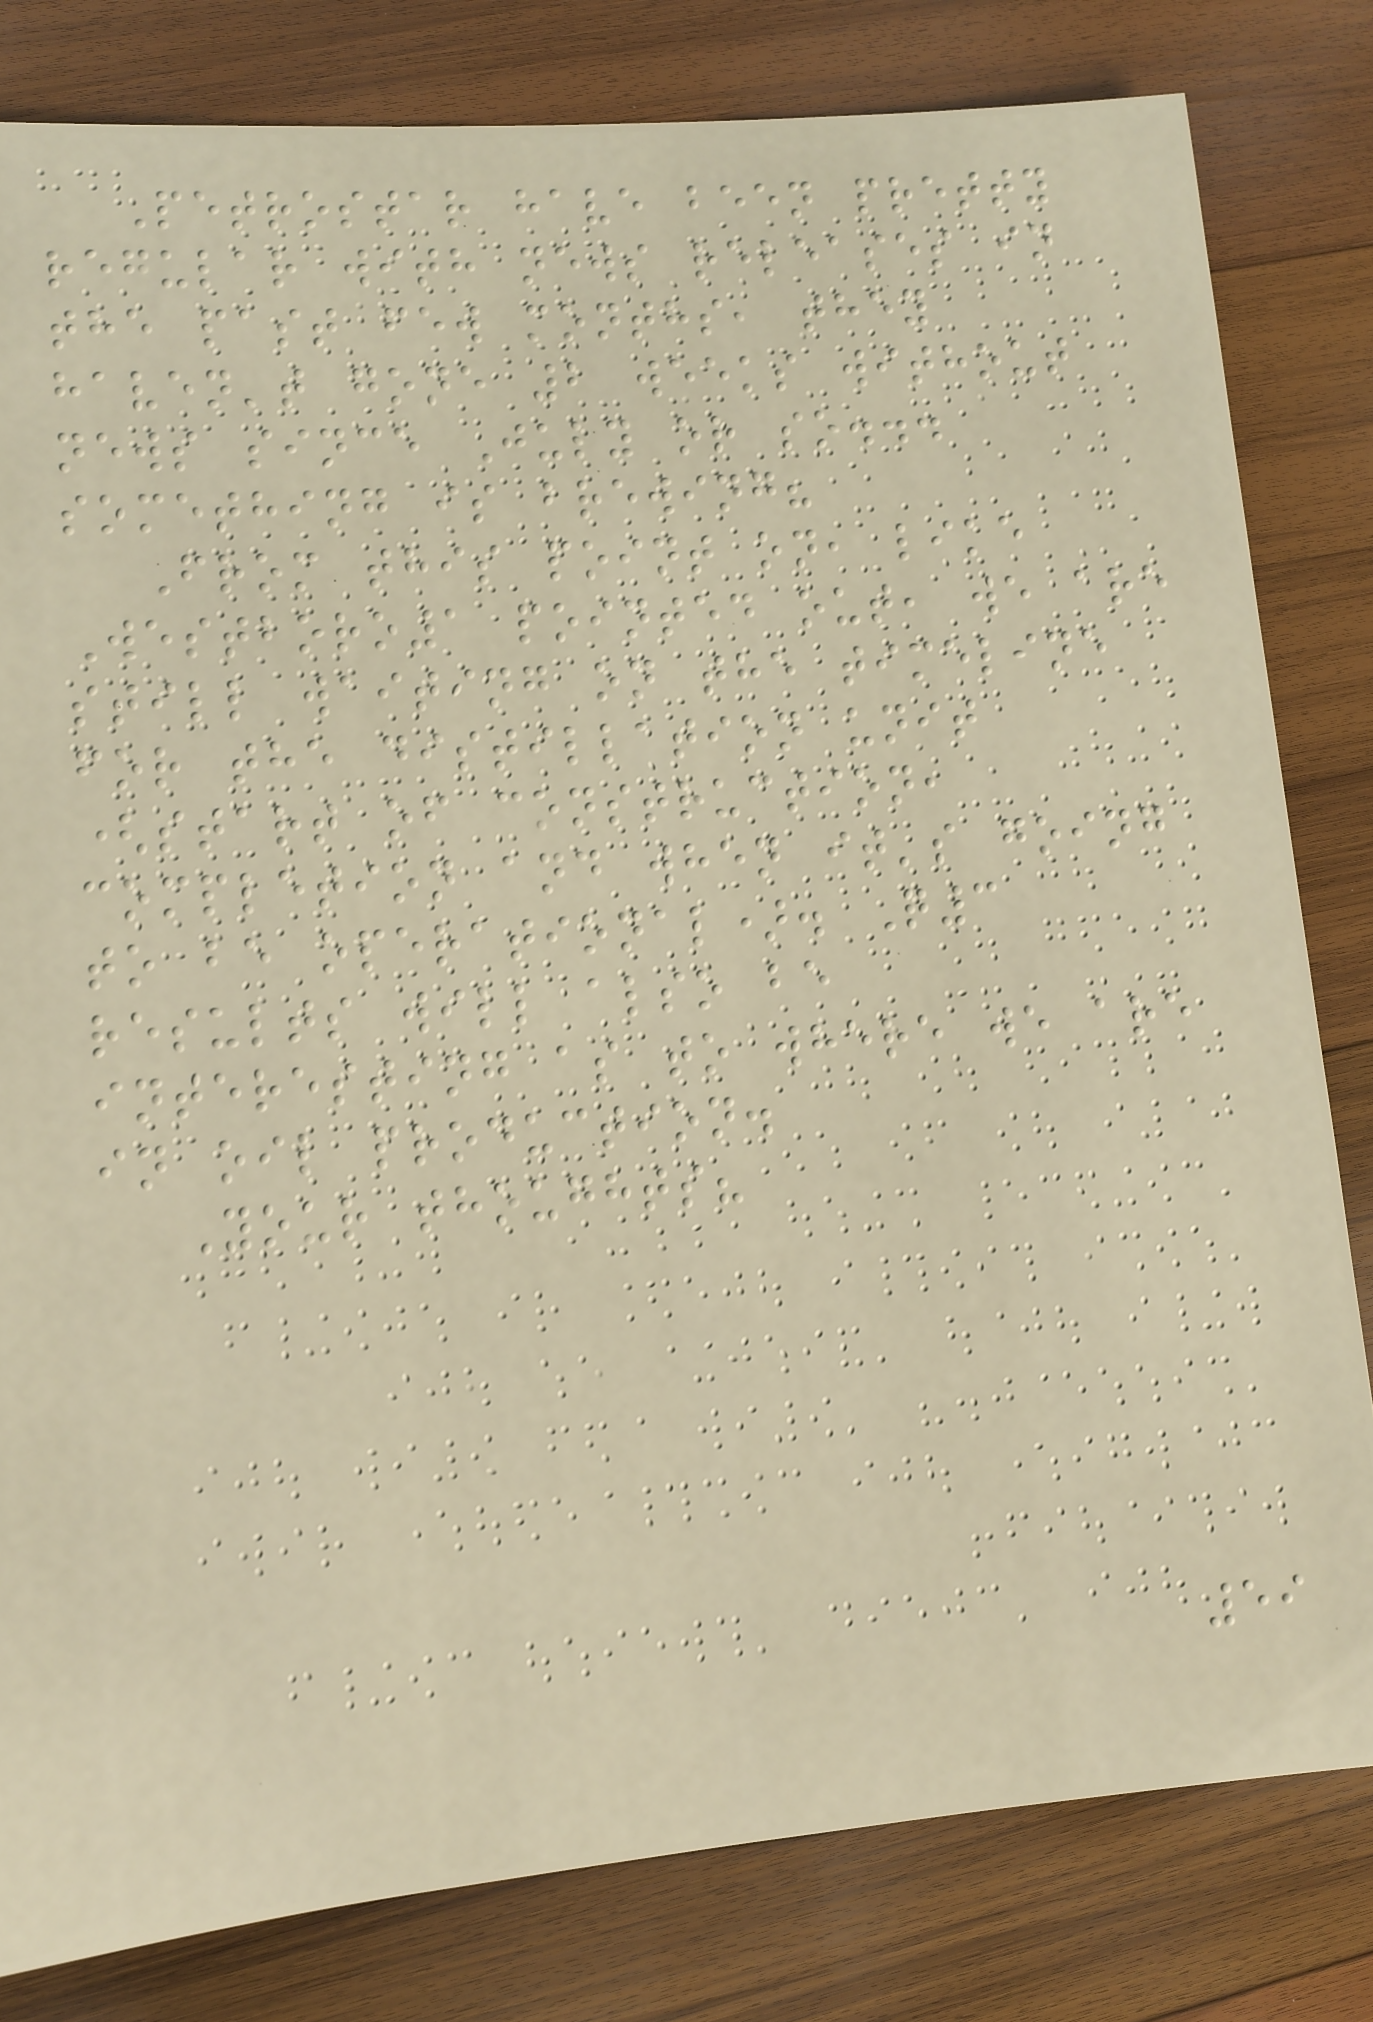Petrostar have been pretty
regular with news releases in
the past few months, they
haven't gone 2 weeks without
news since July or so...
something is brewing?
From this point on, like
Westboro1 pointed out, we are
still waiting on the timeline
for the distillation unit
(start of construction,
completion and when it's going
to be operational). Q3
results will also be
interesting as to where we are
in oil production.
Your thoughts?
59
